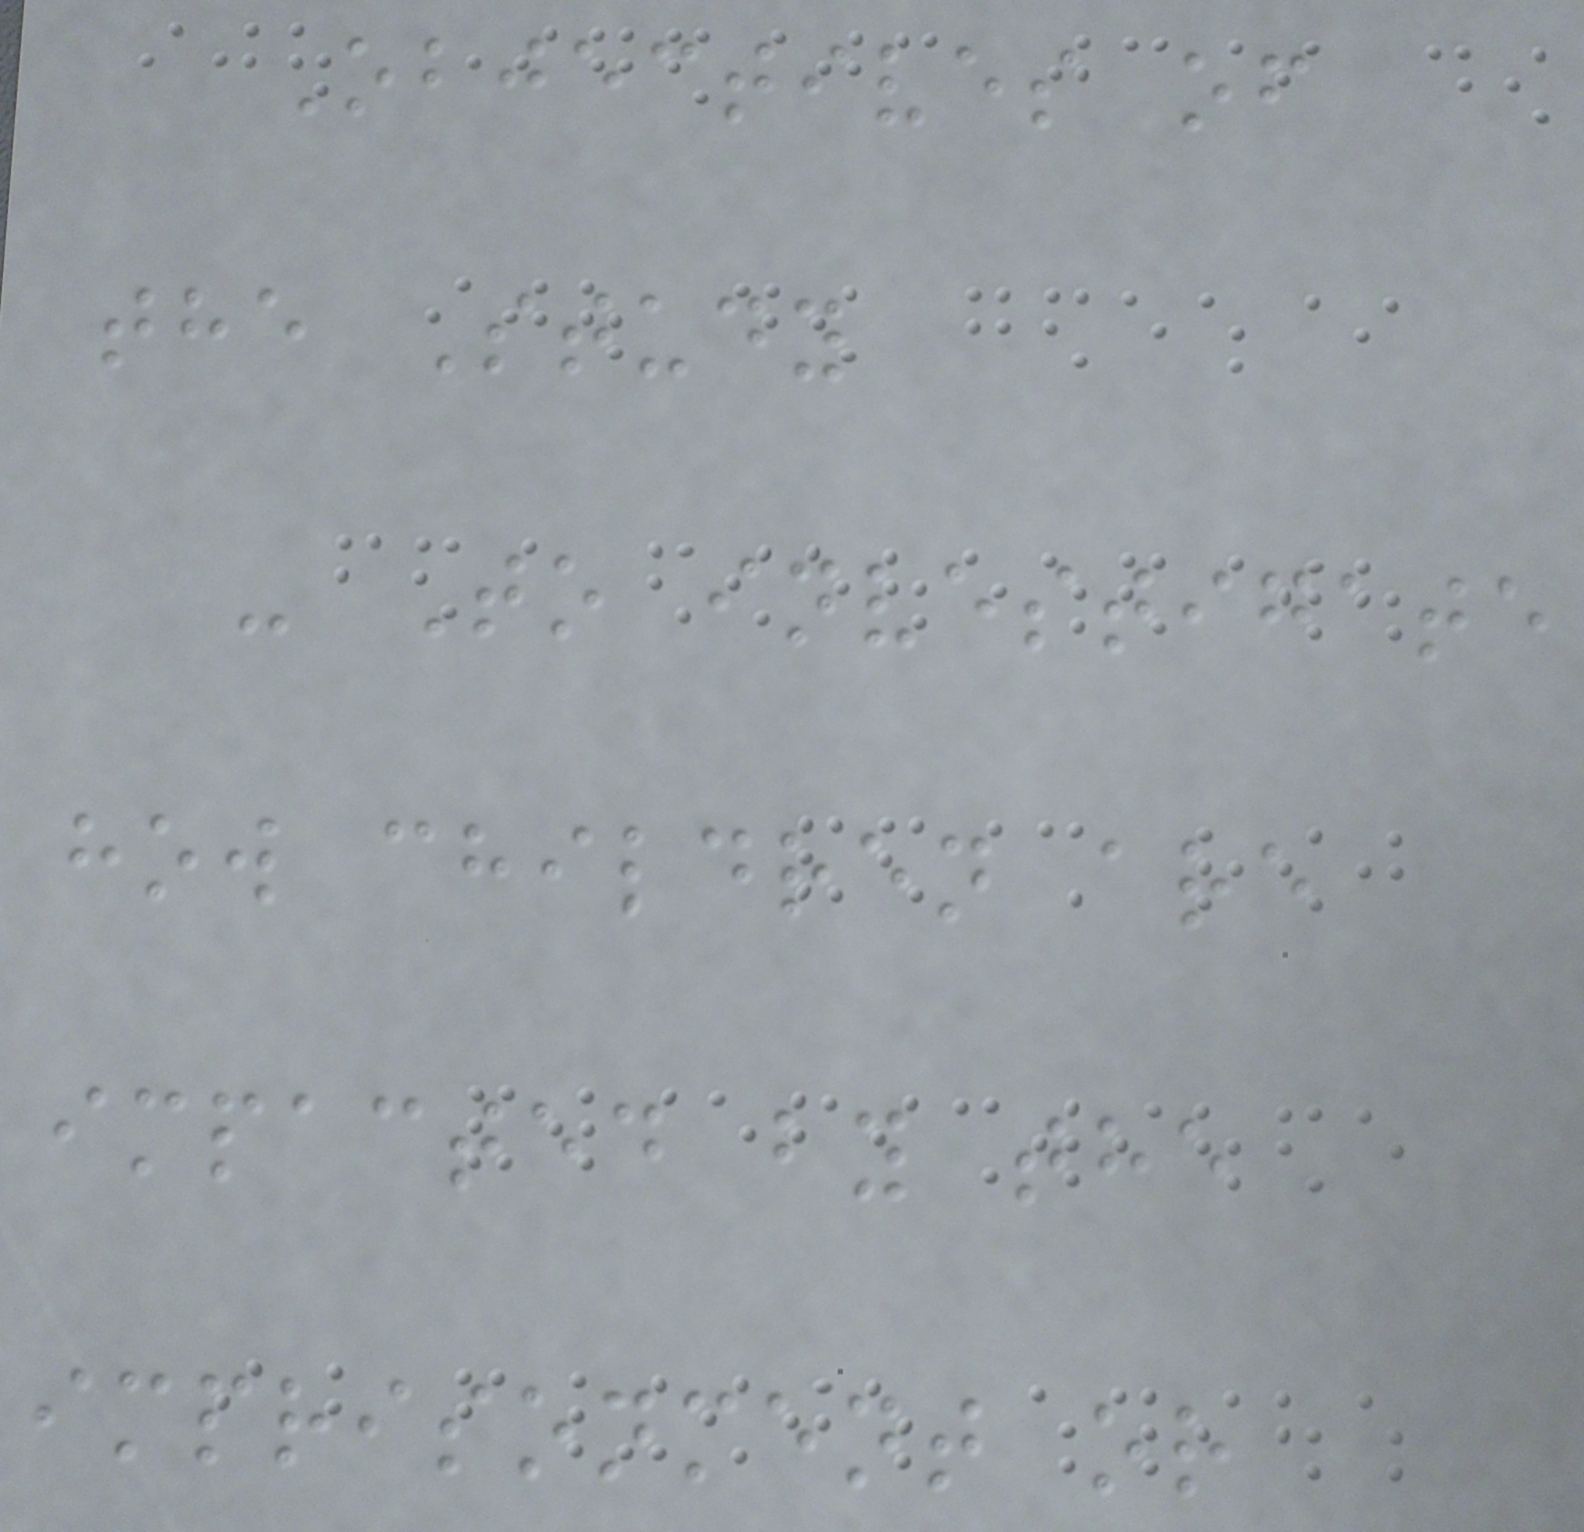Objectives of
the Study
- To investigate
how children are
impacted by the
imprisonment or
